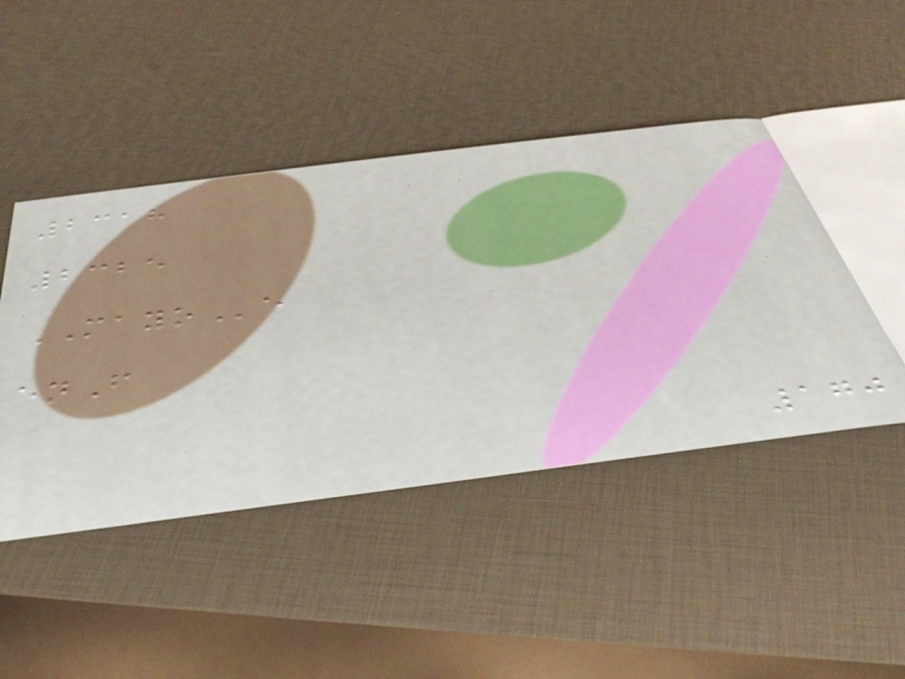2318
2325
MAYOe
enF
170
